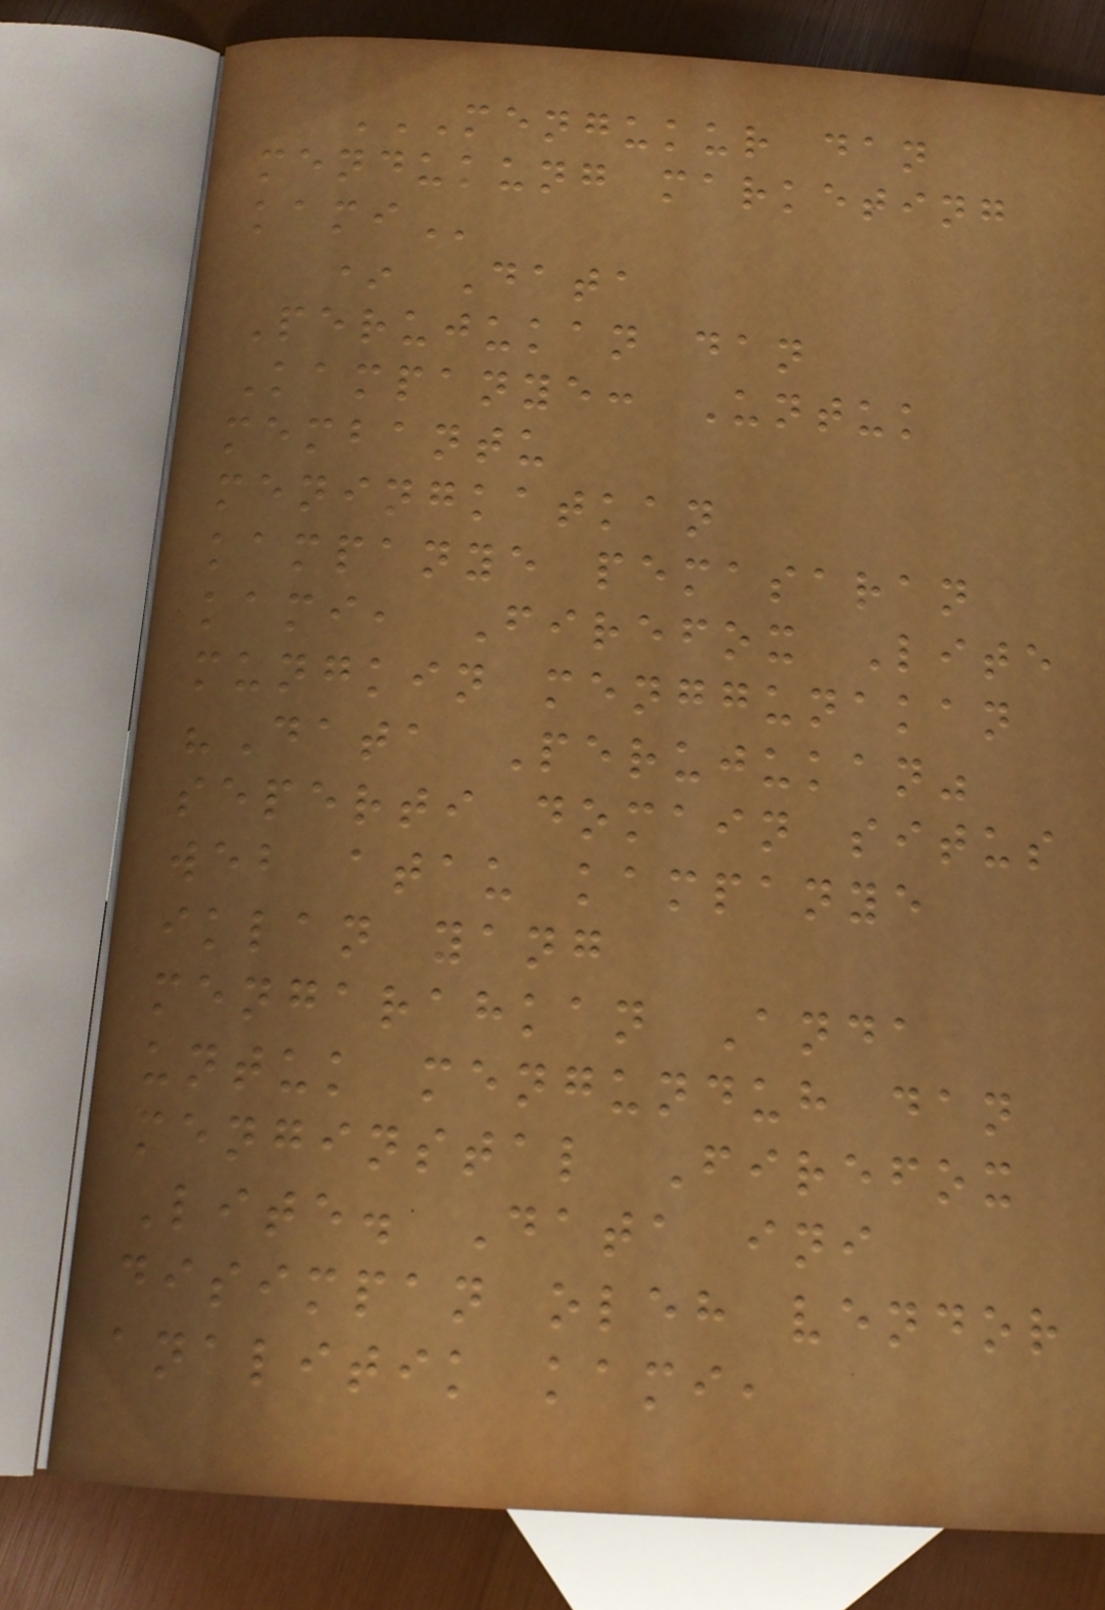MENGUKUR DAN
MENDUKUNG MARKETING
KAMI
* Data
Perujukan dan
Kampanye: Untuk
membantu
meningkatkan
kampanye pemasaran
kami, Firefox Lite
mungkin menggunakan
"Data Perujukan"
seperti domain situs
web atau kampanye
iklan yang
mengarahkan Anda
untuk mengunduh dan
menginstal Firefox
Lite. Data ini
disimpan oleh vendor
analitik kami,
